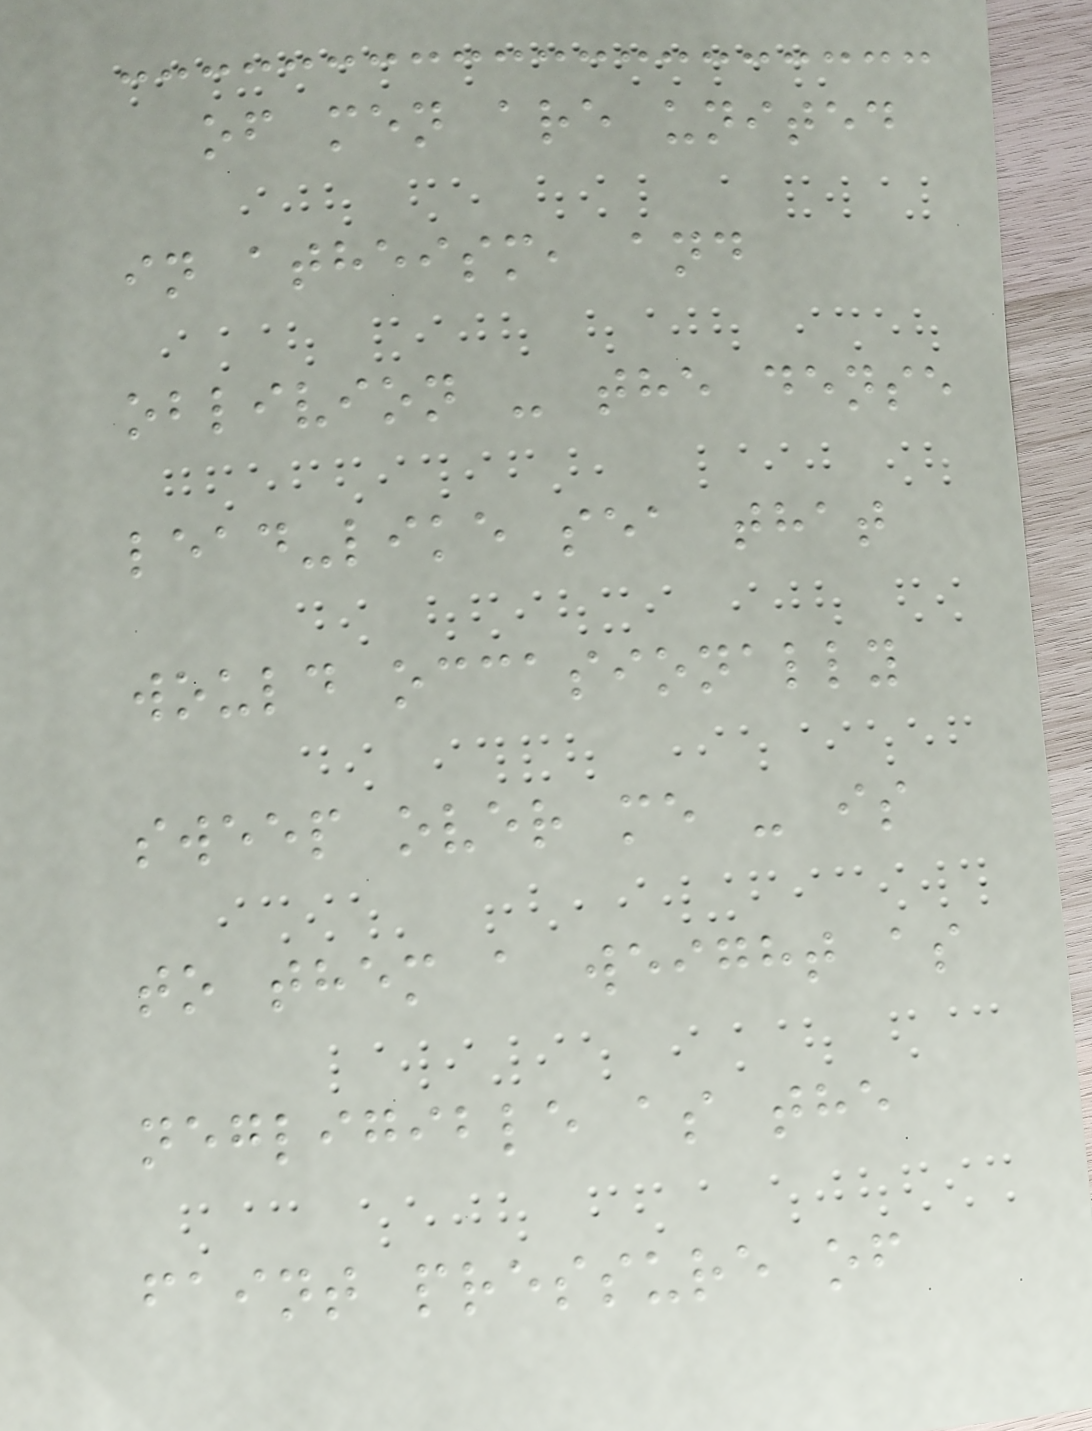of men are united
in atheism, and
oblivion - the dense
lead-like sea that
would occasionally
sweep over me - is
to them a weight as
negligible as the
faint pressure of
